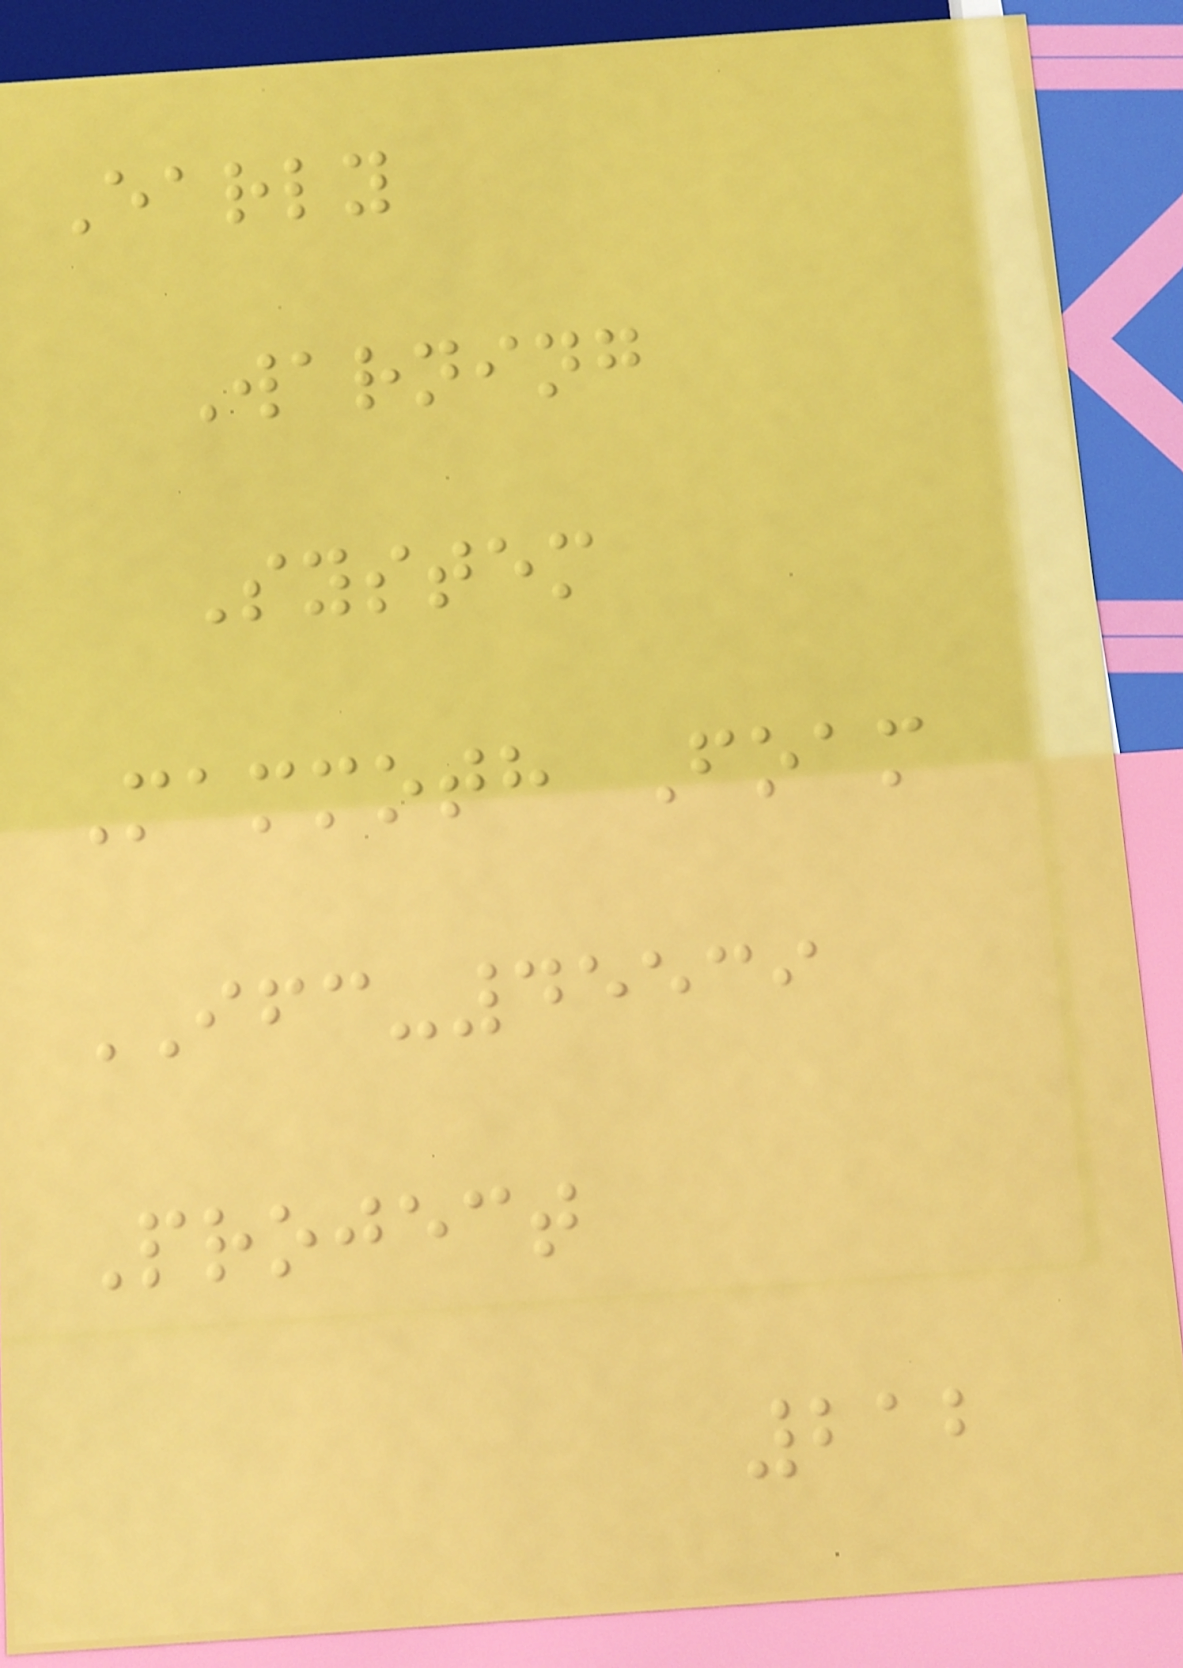Early
Warning
System
Mammoth Foam
IFC-45539
Project
212
